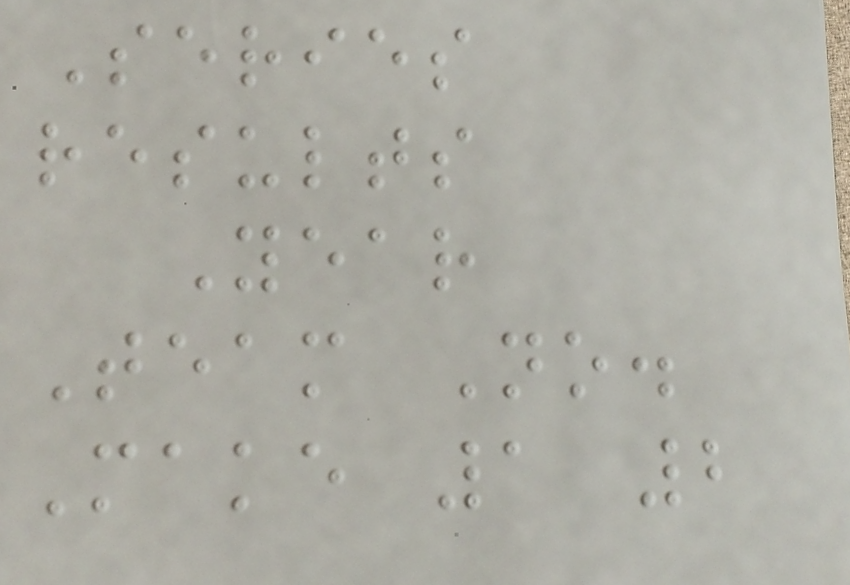Series
results
Year
Team No.
Make 1 2
